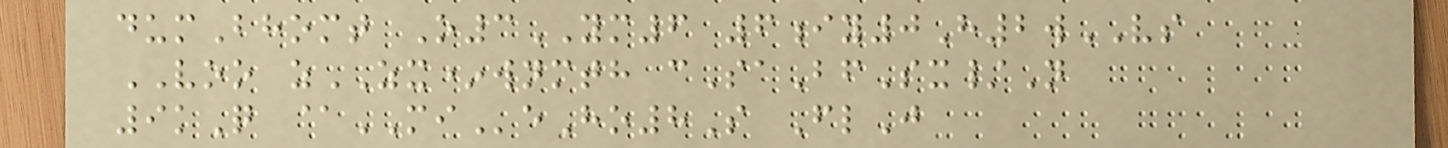dumBhomt O3YM6 6iy0H2wVS
VOO zZX*wnmth cSaBfSx/N
9kQ @MIeHo8S FlJ
